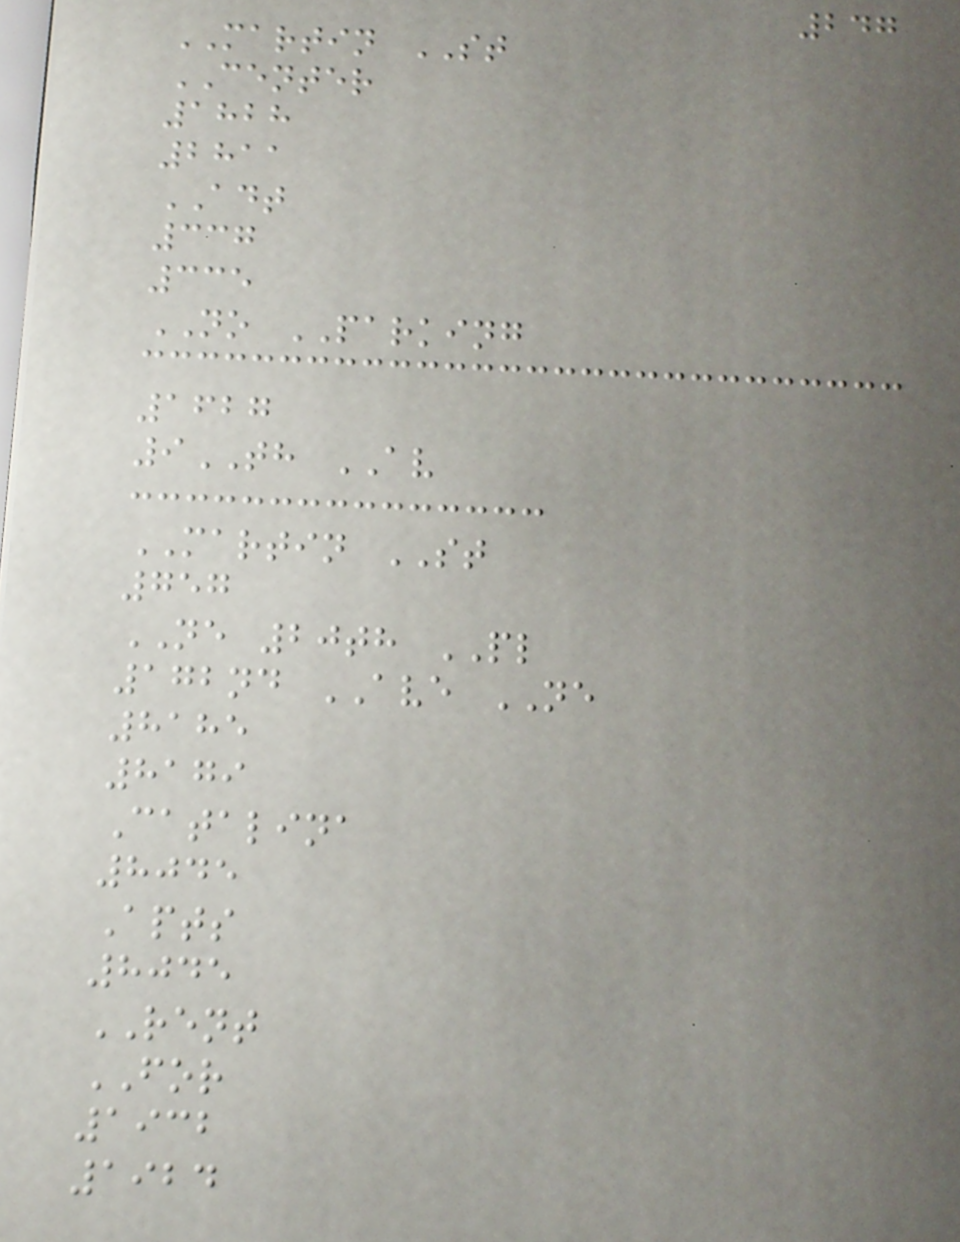247
MARTIN ST
CENTER
1828
2811
ADT
337
335
NO PARKING
1627
9TH AV
MARTIN ST
757
NE 20th PL
172nd AVE NE
8185
8179
Catalina
8045
Apts
8045
RENT
FOR
1932
1924
